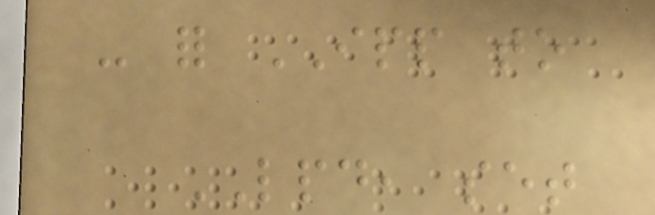- for IPP to
LPD, set
